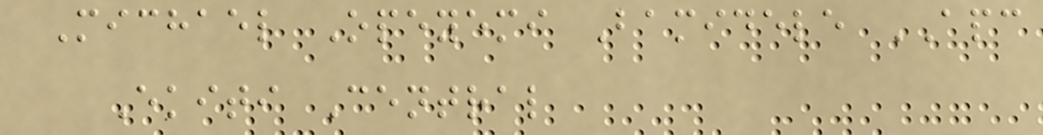Michael Opeyemi Bamidele APC
Ekiti Central
